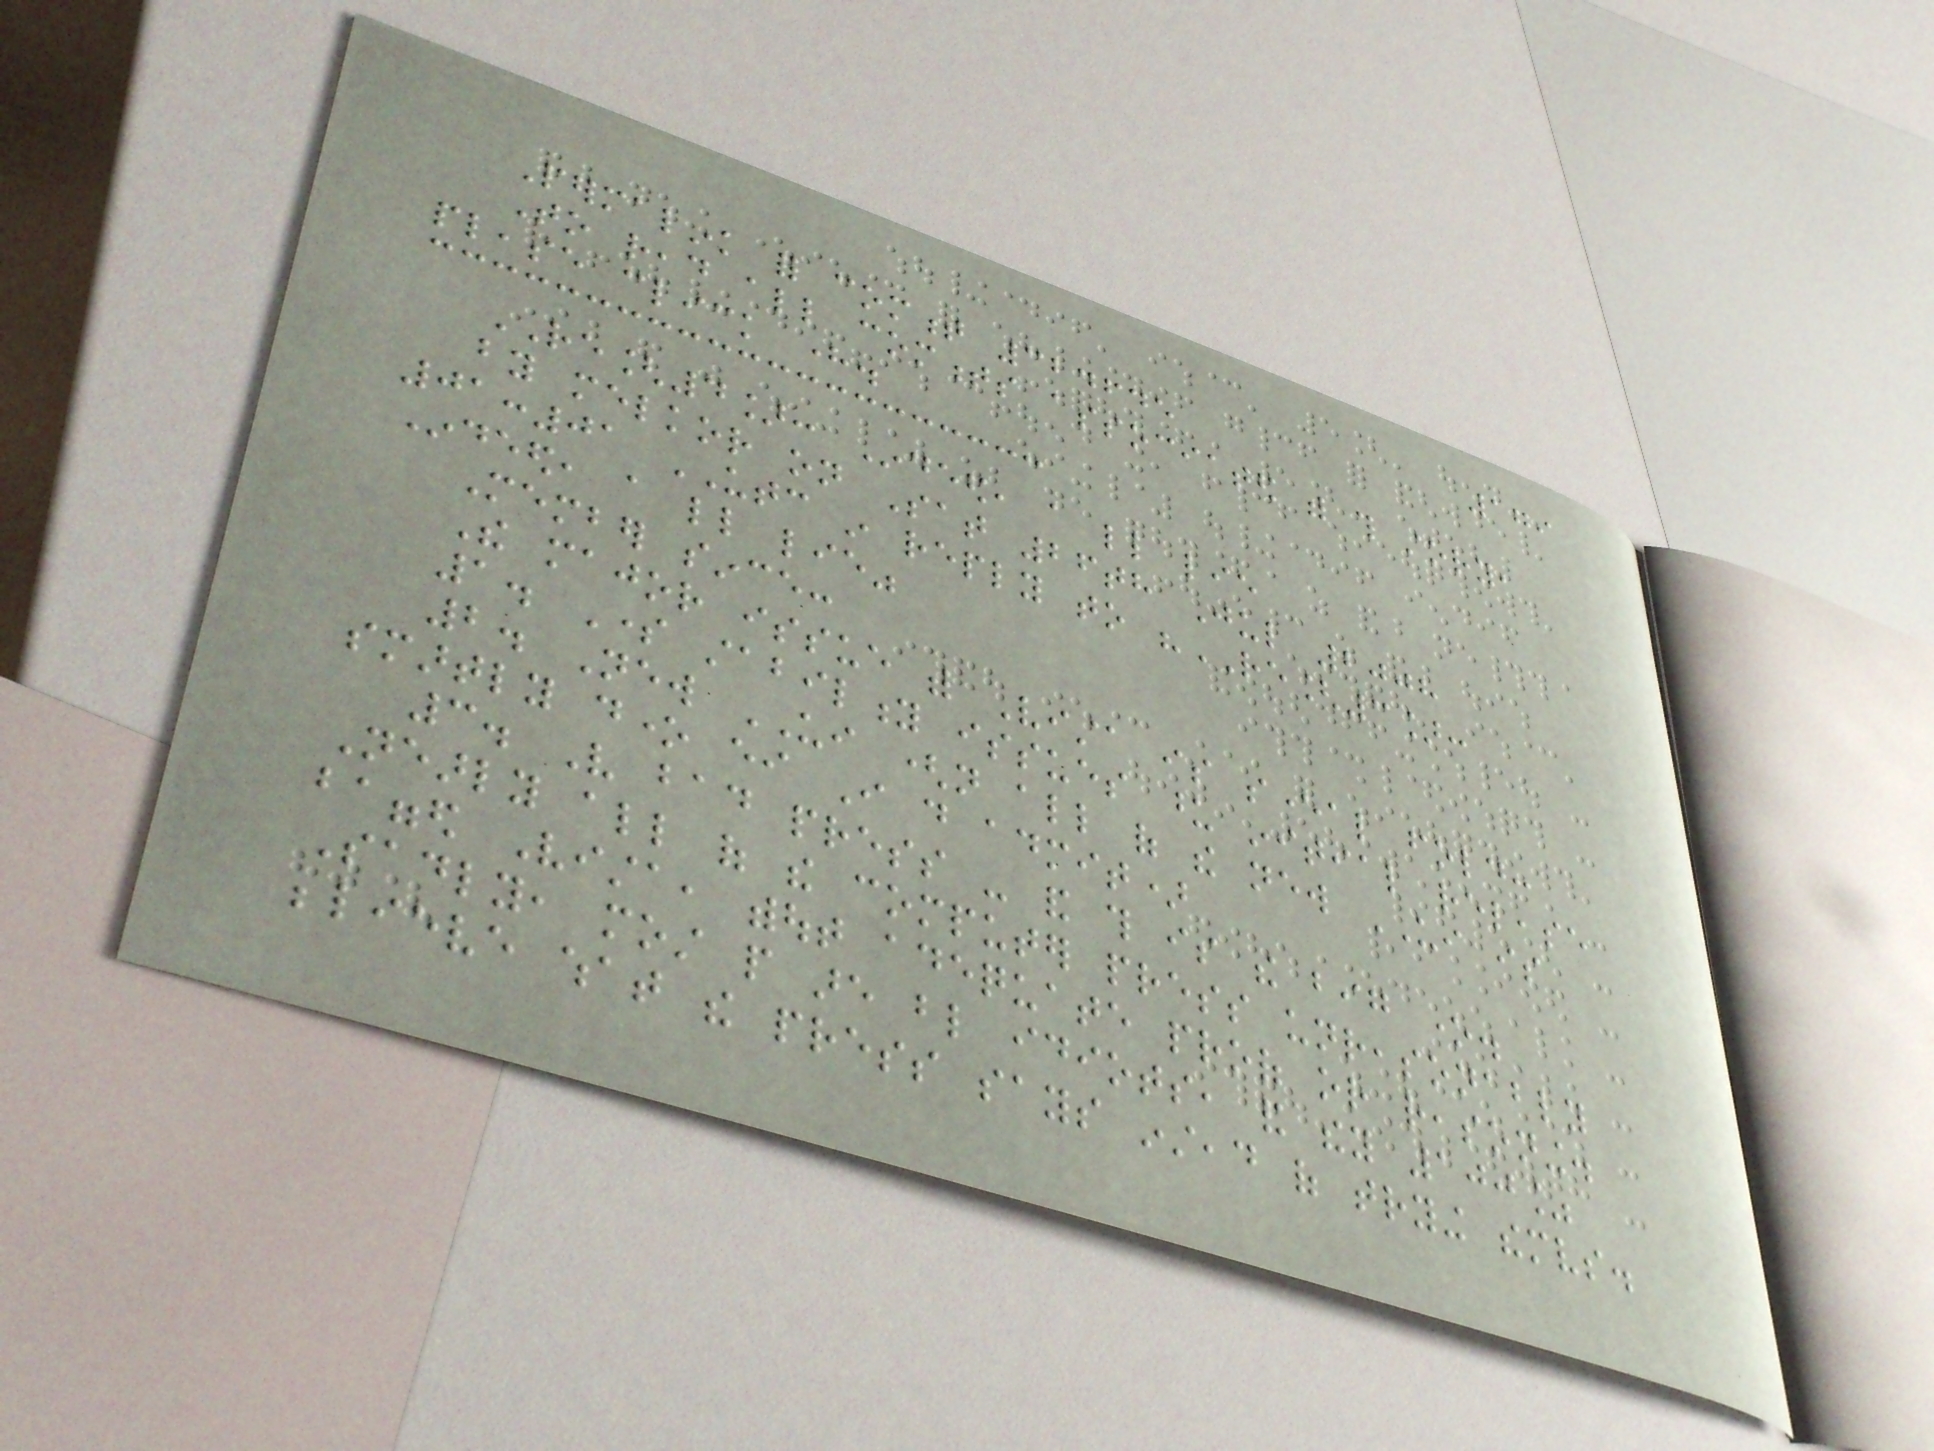179
Permalink for comment 324645
To read all comments associated with this story,
please click here.
RE[4]: Indeed, a little lie
by melkor on Sat 26th Jul 2008
01:01 UTC in reply to "RE[3]:
Indeed, a little lie"
Member since:
The major issue with Vista is several fold:
1. Some stability issues upon initial release
2. New UI (not all of the new UI is
smartly done either I do admit)
3. Very bad press - and this is the big one.
Nearly all of the computer press unreasonably
bagged Vista, without adequate proof or reasoning.
Sadly, most people are blind idiots, and they 100%
believe what the press says instead of trying themselves.
